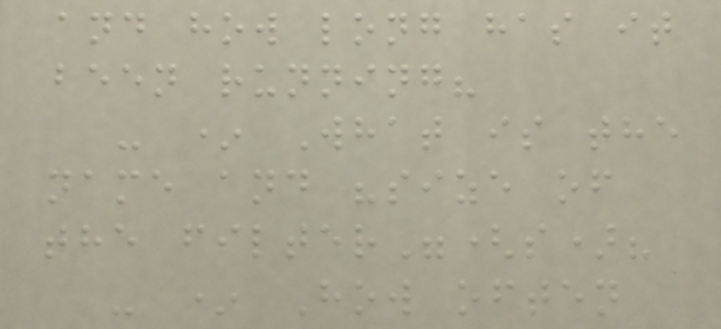and how long has it
been running?
- * What is the
name and "size of
the filter"(s)?
- * How often
